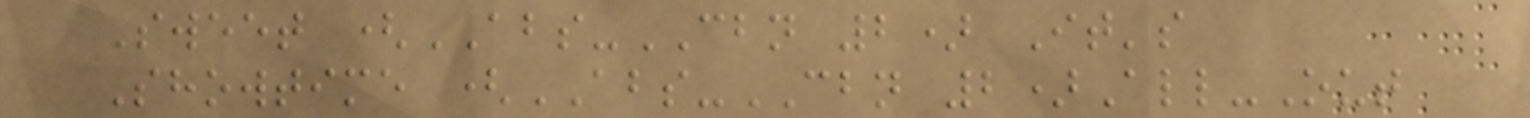Sweet (ABS-CBN 2) It's
Showtime (ABS-CBN 2)All-Out
